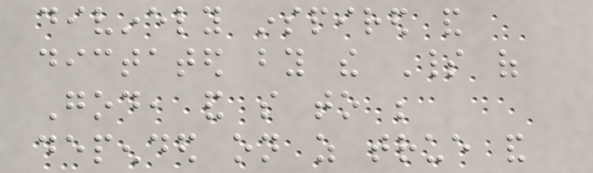divinely inspired and
dictated by the Spirit of
God, and so to be
depended on as true and
